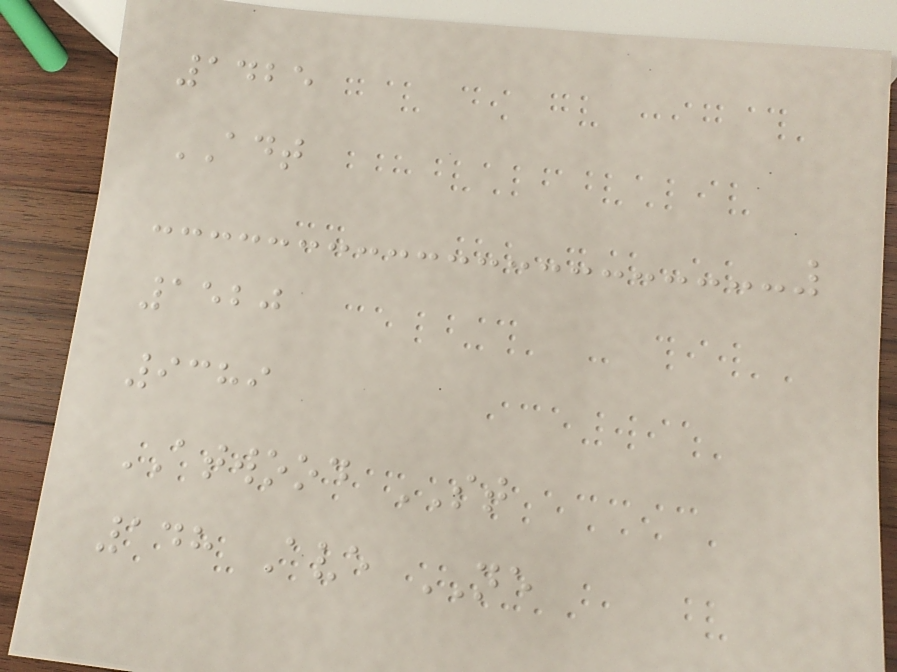1425
ADT
1520
9389
ATWOOD ST
148 Ave NE
